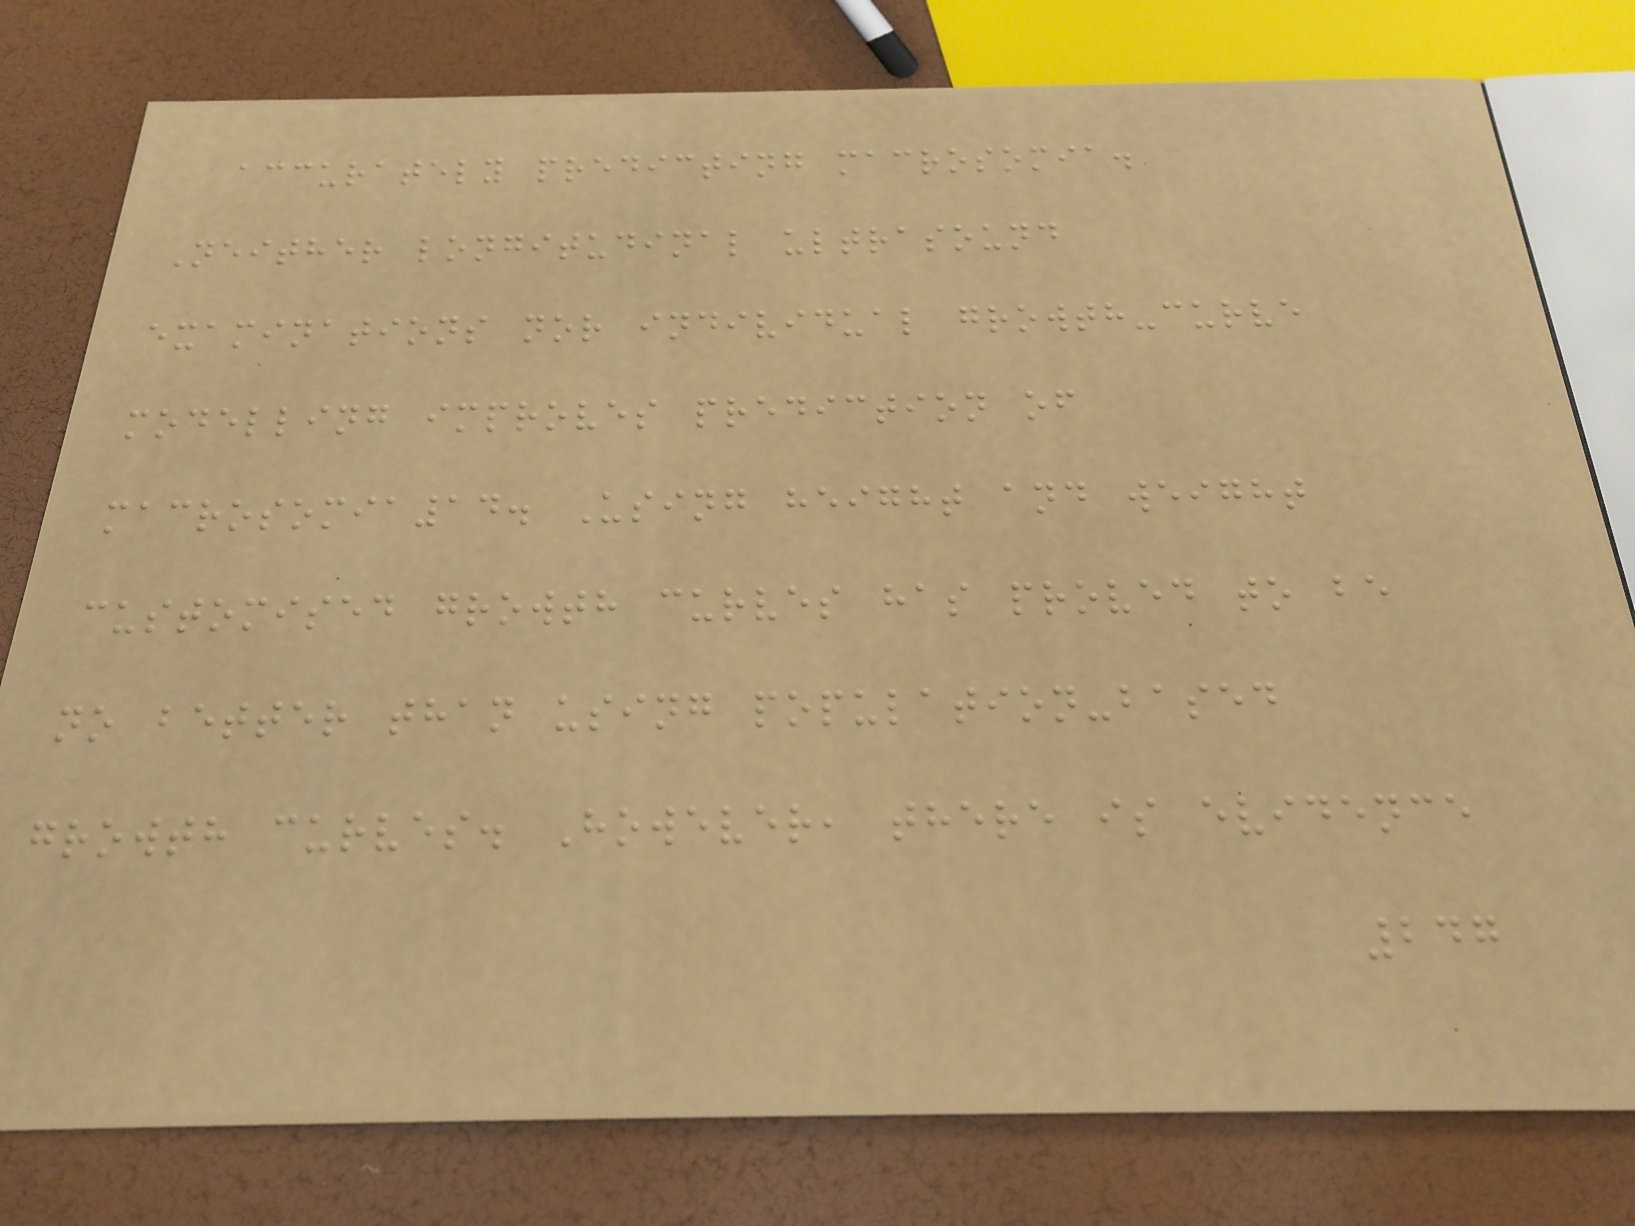accurately predicting macrosomia.
Neither longitudinal ultrasound
examinations nor individual growth-curve
modelling improves prediction of
macrosomia14. Using height and weight
customised growth curves has proved to be
no better than using population-based
growth curves. However, there is evidence
247
